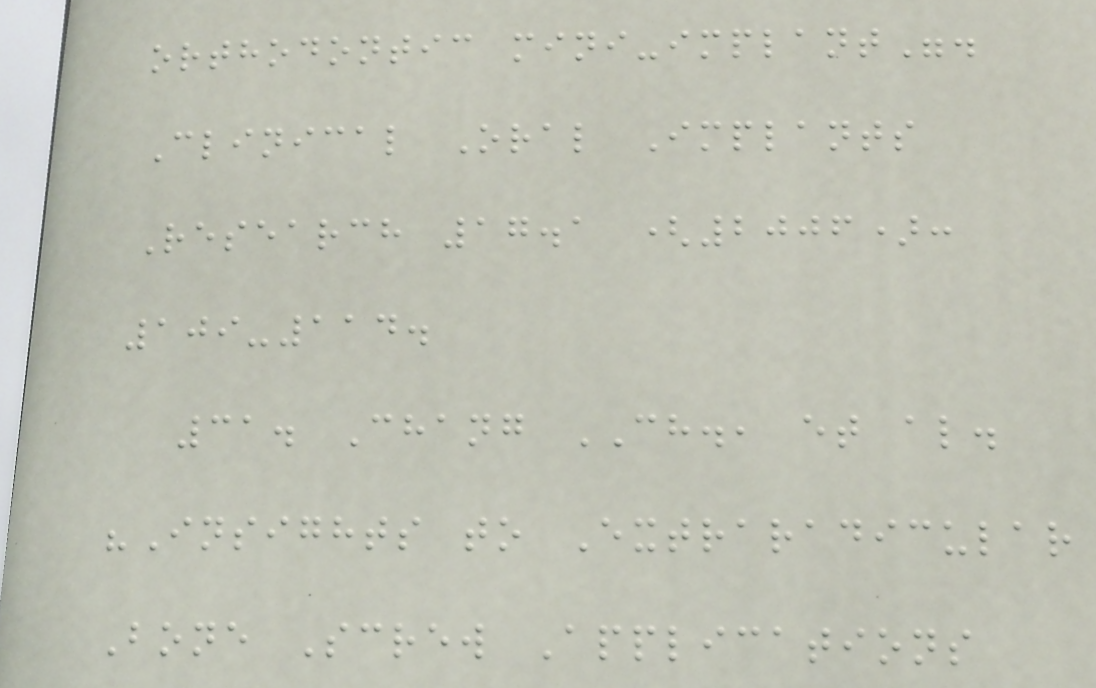orthodontic mini-implant".
Clinical Oral Implants
Research 17.1 (2006):
109-114.
31. Chang CH., et al.
"Insights to Extraradicular
Bone Screw Applications
